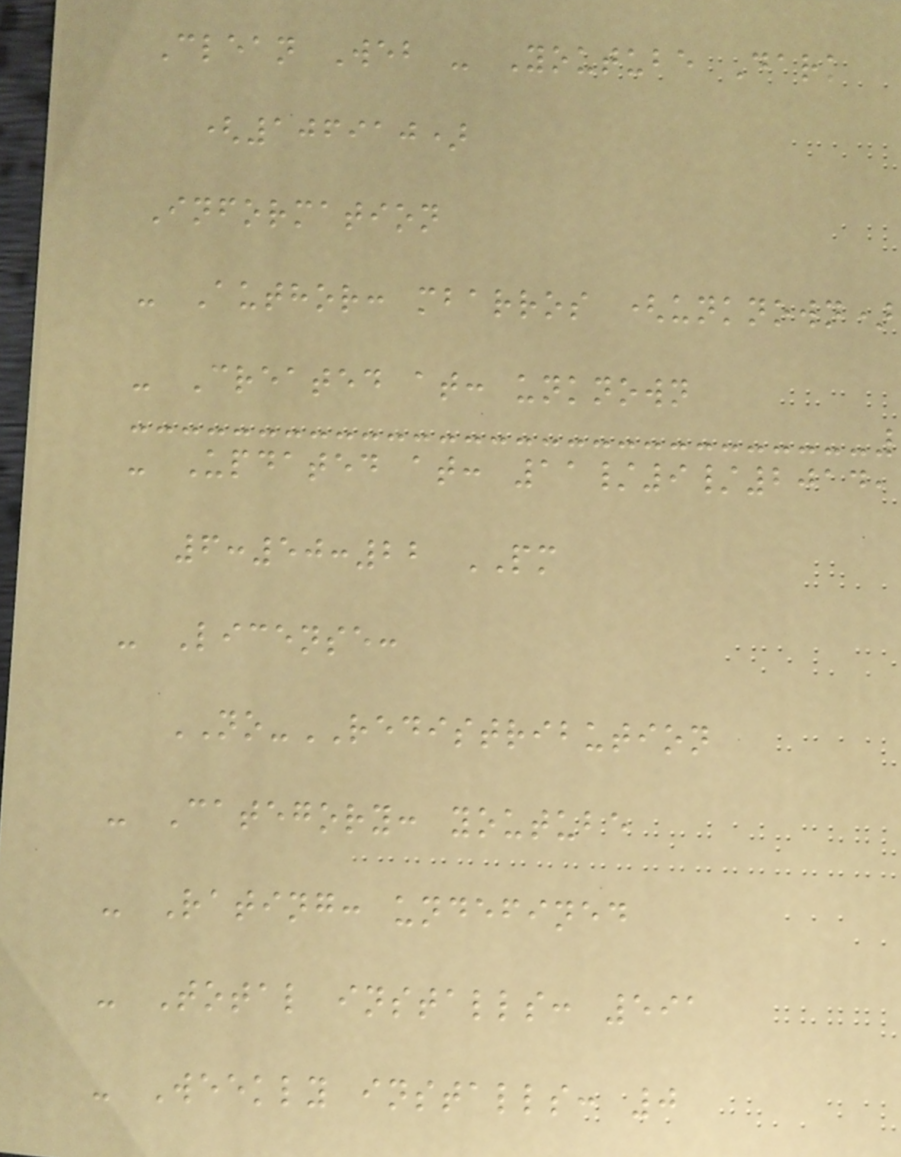Clean Web - Youtube Dark
(106910)
Information
- Author: mbarros (unknown)
- Created at: unknown
- Updated at: 11/9/2014,
6:50:22 PM
- License:
NO-REDISTRIBUTION
- Category: youtube
- Rating: undefined
- Total installs: 591
- Weekly installs: 0
